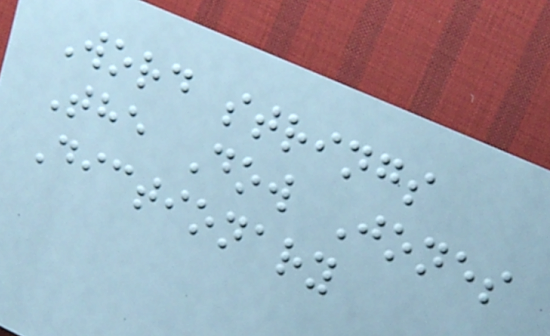Word strings
The Dow Jones
Dictionary
